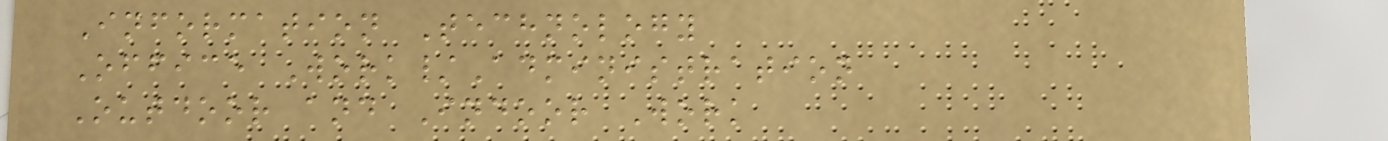Information Technology
Office Work/Administration
Outdoor and Indoor Work
